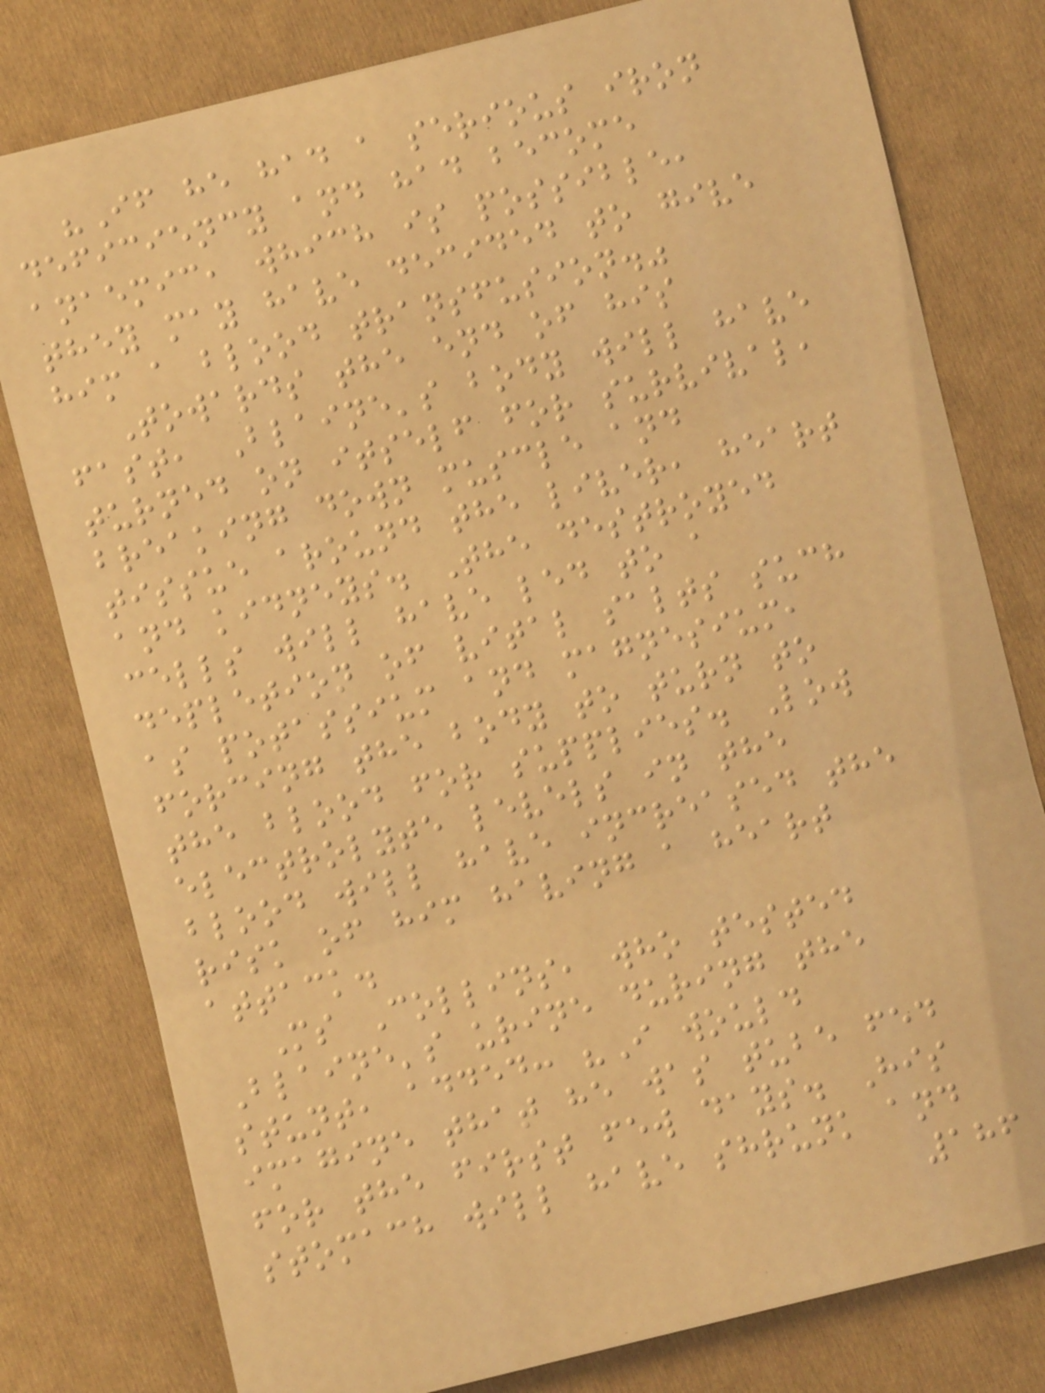"If he had a serious iron
deficiency and had become
anaemic, which is possible,
they may have decided to give
him a blood transfusion."
Towards the end of his
fast, Blaine's body will have
turned on itself for survival,
breaking down muscle and
tissue around the liver, heart
and kidneys. The destroyed
cells will have led to a
depletion of vital salts such
as potassium and magnesium,
forcing the body to turn to
the blood for supplies. Low
electrolyte levels in the
blood will have increased the
risk of him having a heart
attack.
Ms Collins, who tested
Blaine's urine during the
stunt, added: "I would
imagine that he was tube fed
for the first few days. His
stomach will have shrunk and
186
